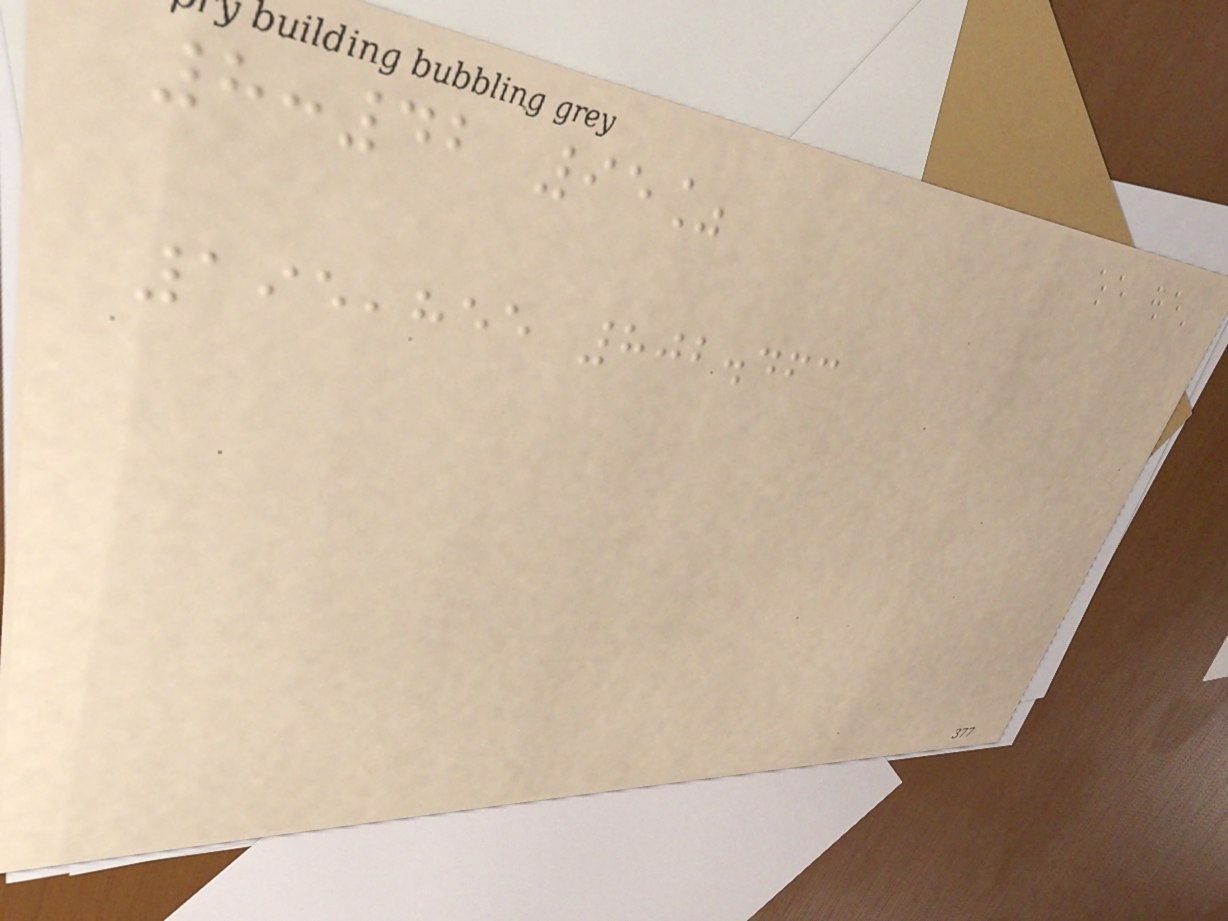8:42 95%
195,855 802.463
